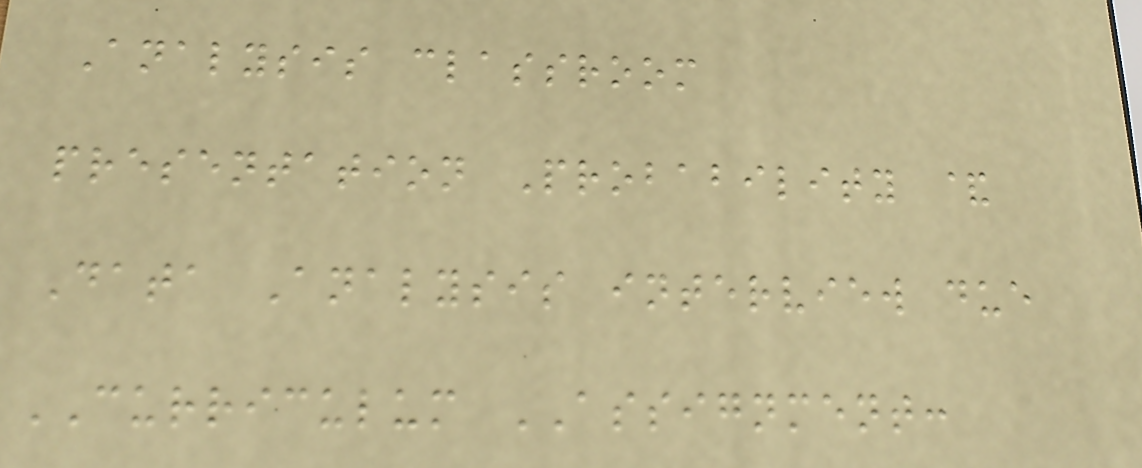Analysis classroom
presentation Probability &
Data Analysis interview due
CURRICULUM ASSIGNMENT:
